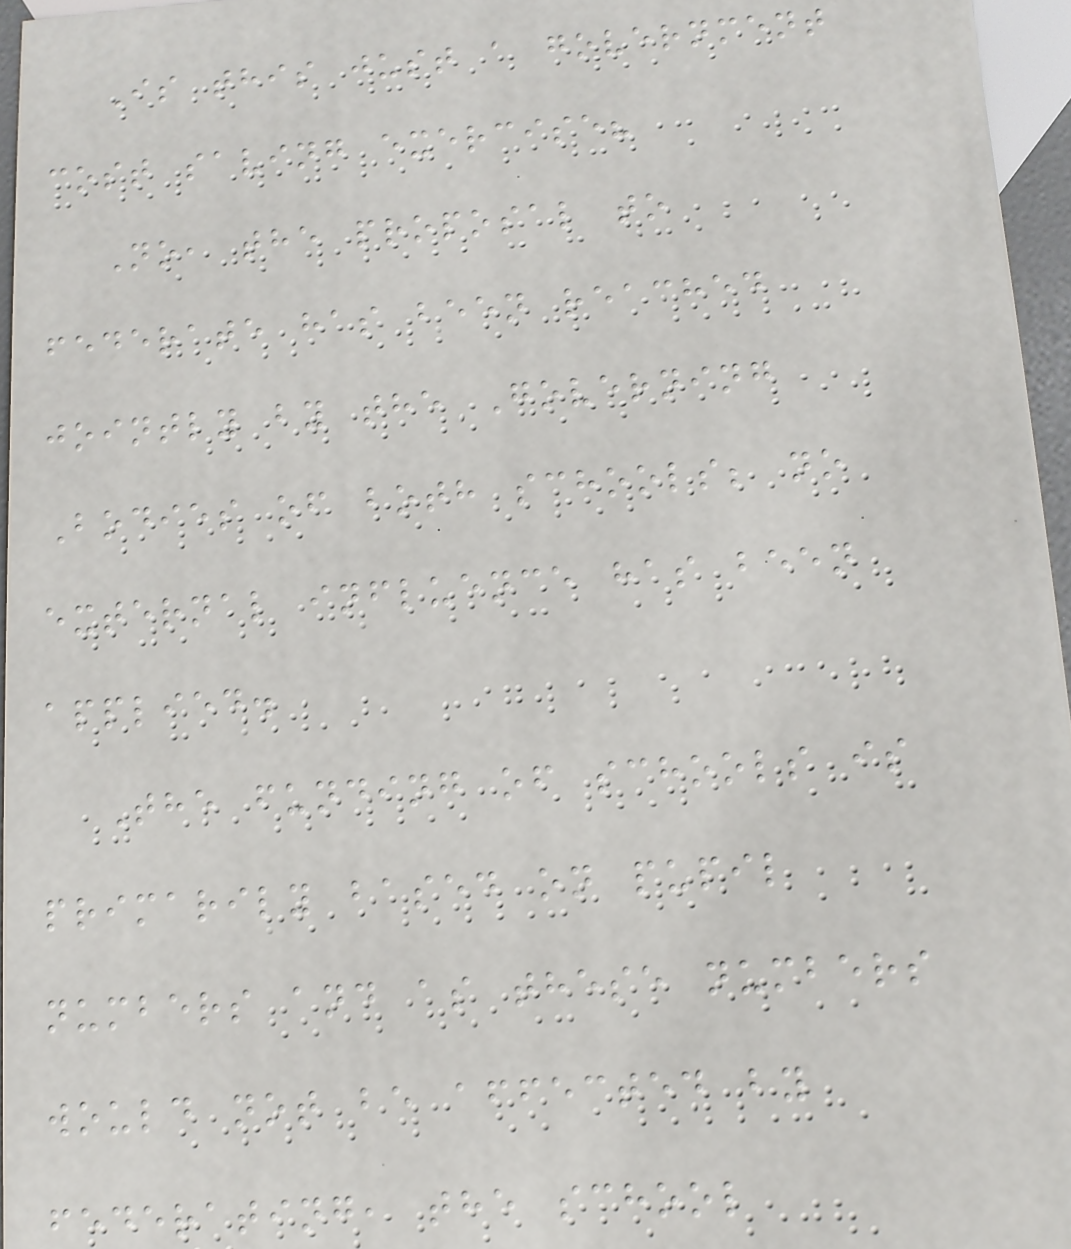Is this just a government
cost saving exercise?
No, the proposal to
federate has been reached
jointly by the Governing
Bodies of both schools; no
external influence has been
applied.
The funding of schools is
primarily based on pupil
numbers and as these numbers
would not be affected by
federating, the school
